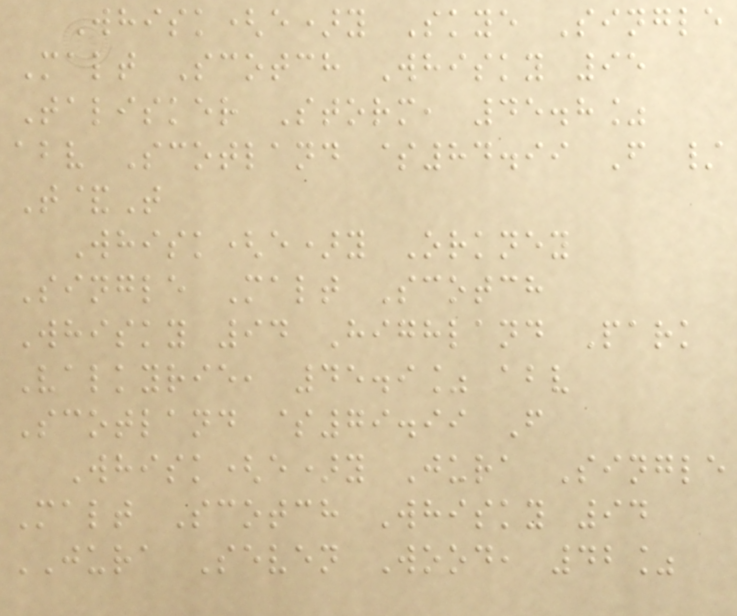Whisk(e)y Skye Single
Malt Scotch Whisky 95
Talisker Storm, 45.8%
abv Scotland $84.99 F /
T&T
Whisk(e)y Orkney
Single Malt Scotch
Whisky 94 Highland Park
Valkyrie, 45.9% abv
Scotland $79.99 F
Whisk(e)y Jura Single
Malt Scotch Whisky 94
JURA Seven Wood, 42%
